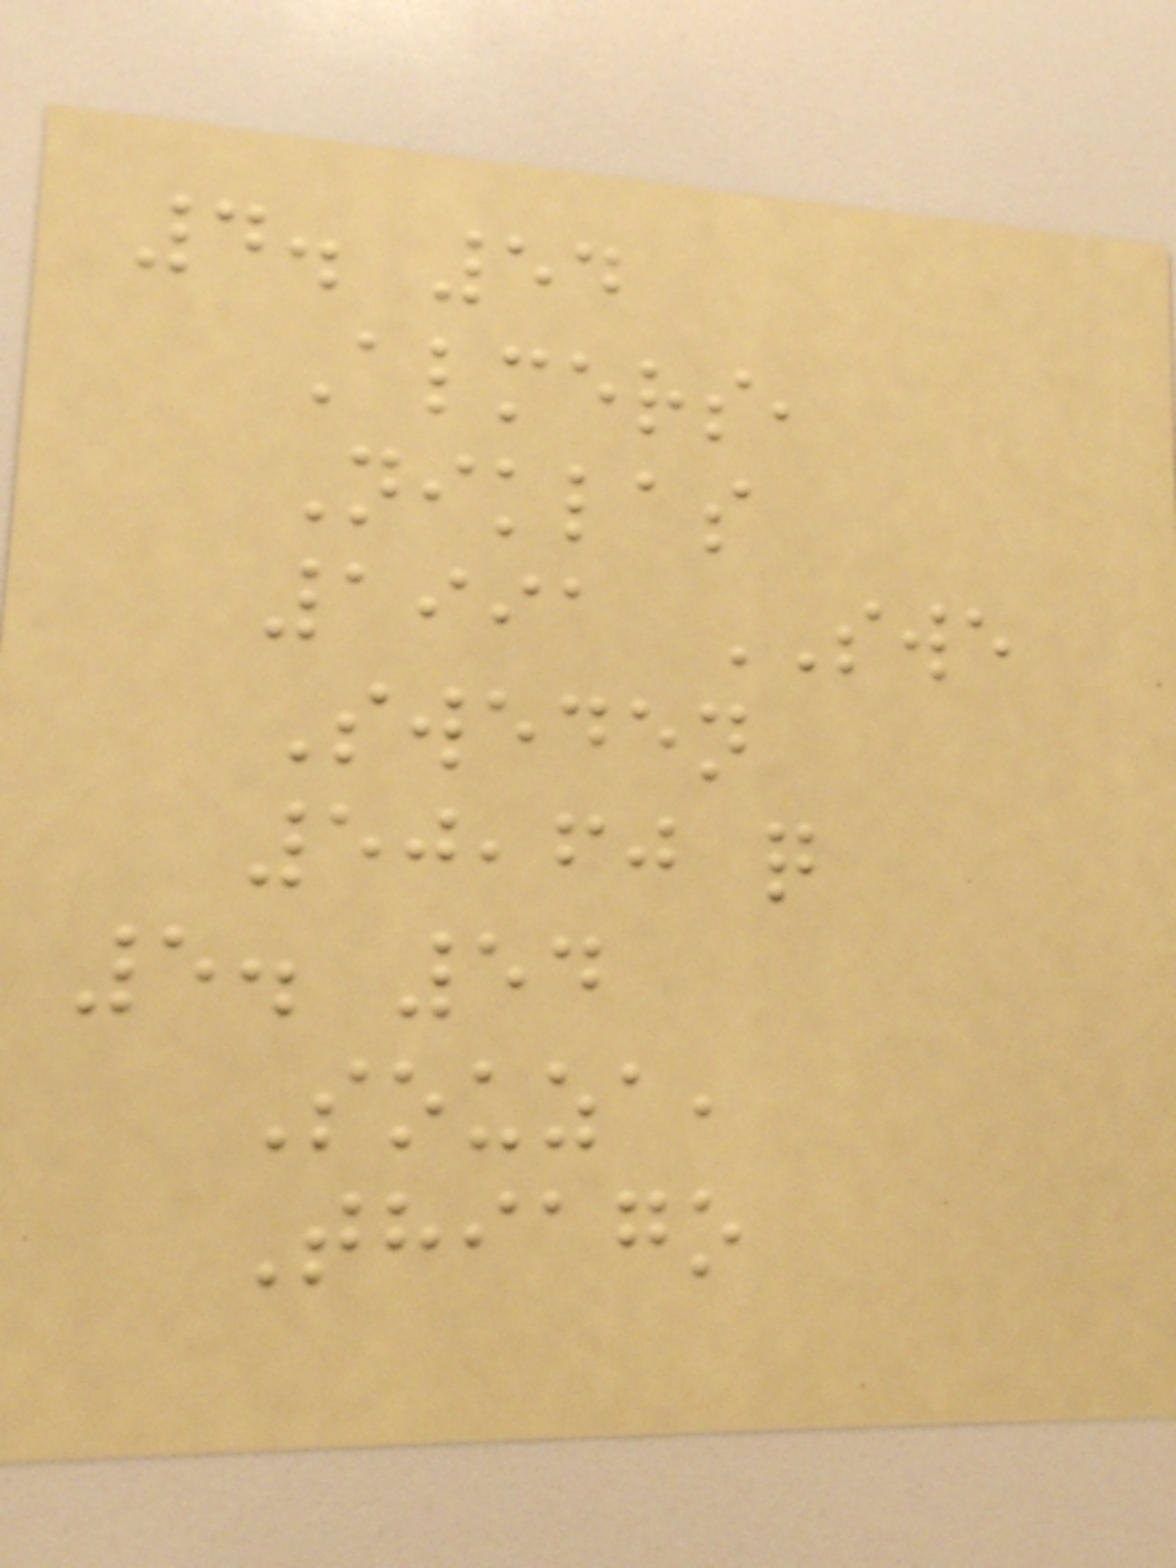4. 54
Almers,
Niklas
1991 SWE
Sweden
50,60 q
5. 54
Souza,
Thiago
